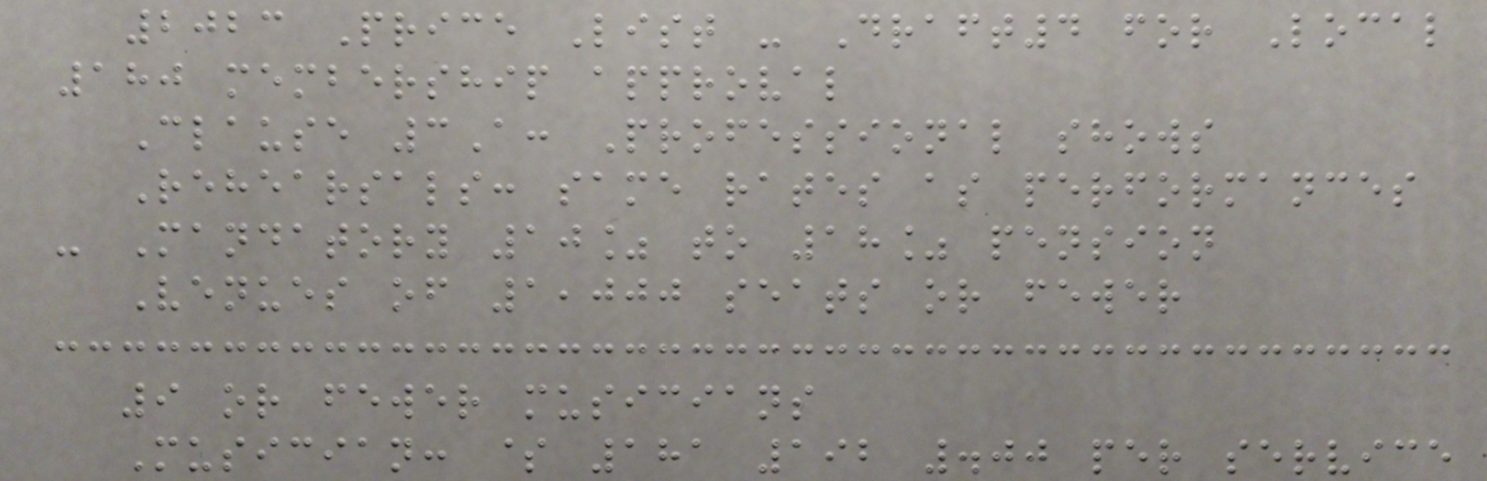2023 Price List - Draft4 for Local
180 membership approval
Clause 3A: Professional shows
Rehearsals: same rates as performances
- Mandatory 10% to 18% pension
Venues of 1,000 seats or fewer
9 or fewer musicians
Musician: $ 181 192 .00 per service
